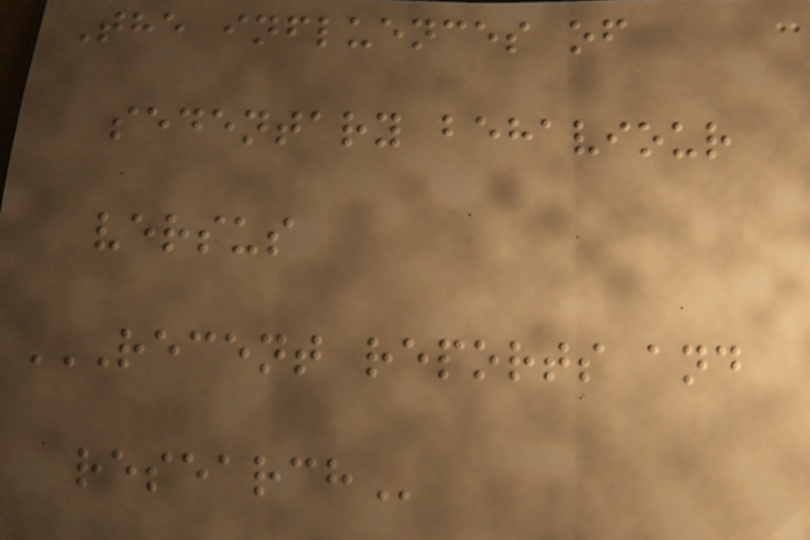The influences of
sedentary behaviour
versus
RECENT REPORTS AND
RESEARCH
